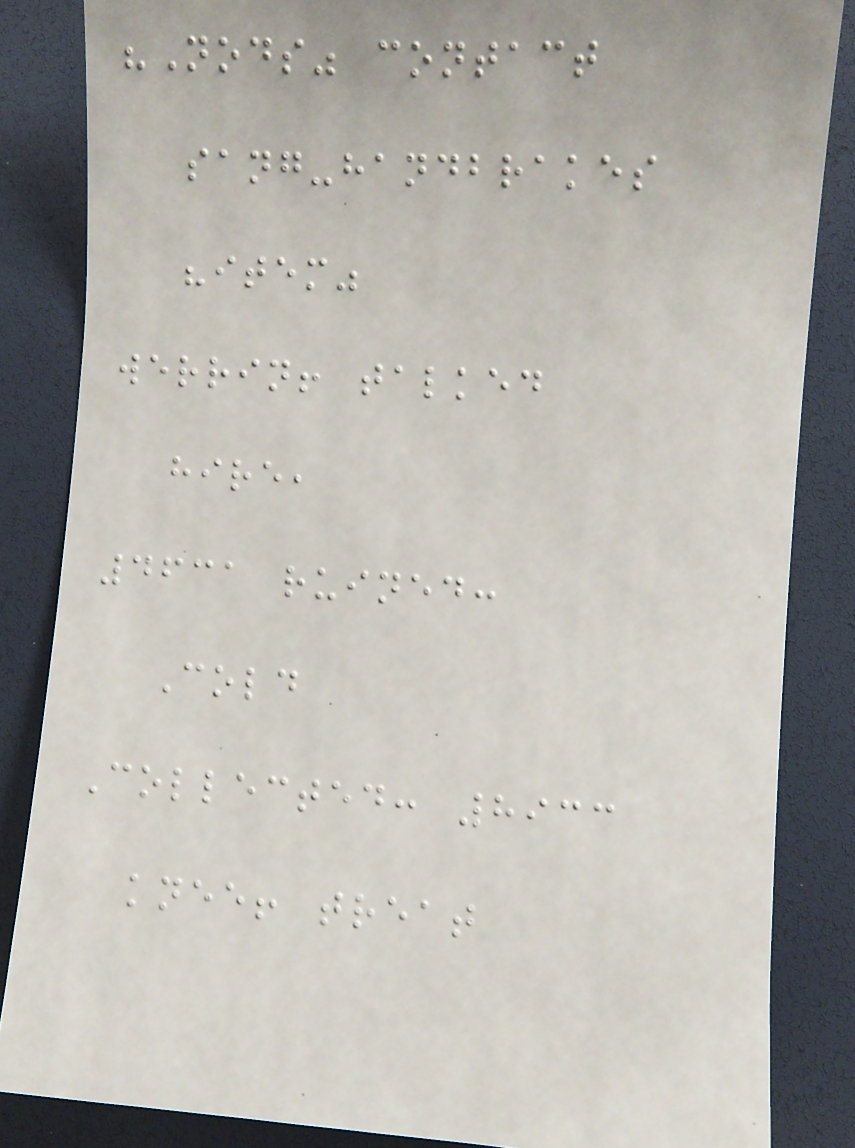"Nods" contact
sang-handbrakes
"item"
werrin! talked
hire,
4631 ruined:
Cold
Collected: 8933
knee! treat
